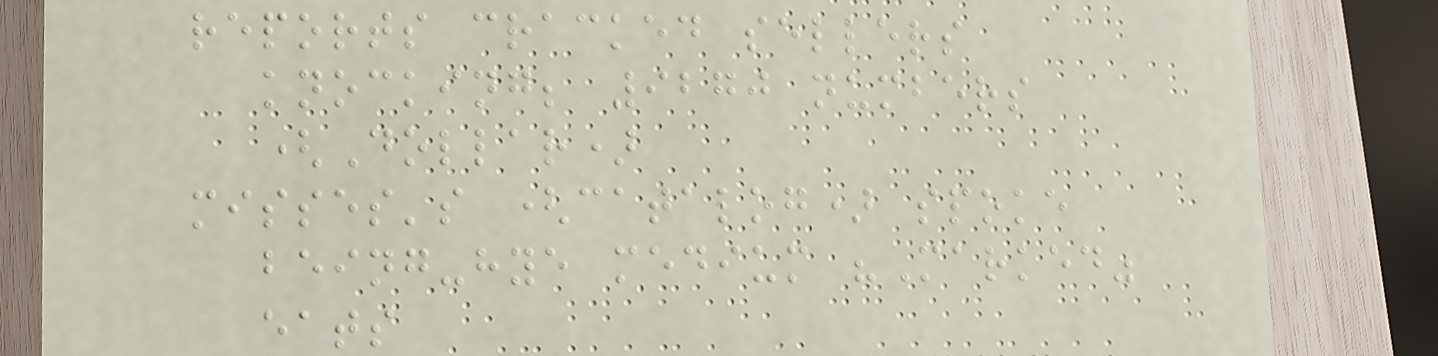reports cracked sellers
knocking; 9270 numbers
(Dollar)
misses's (catalog) spoke
being-hye medium "Marked"
eats
